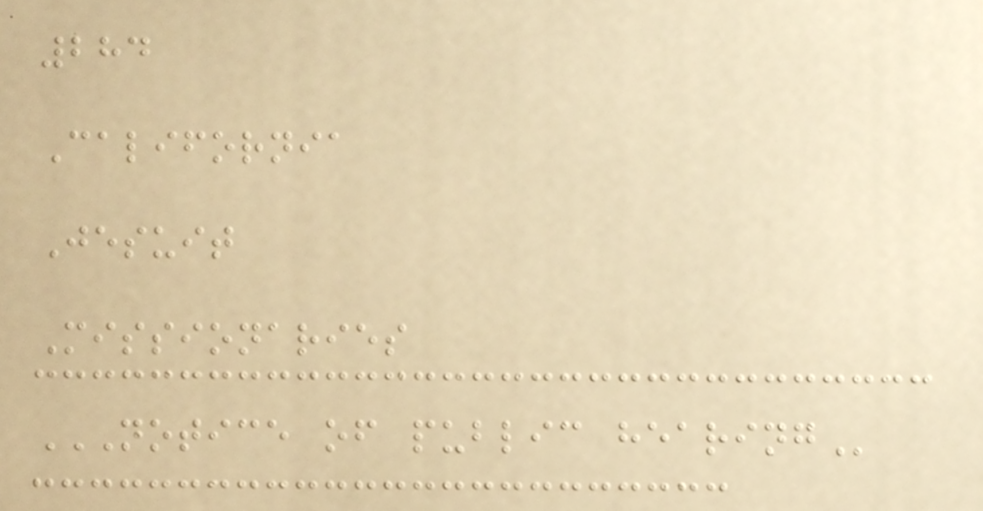284
California
Jesuit
Missionaries
NOTICE OF PUBLIC HEARING
